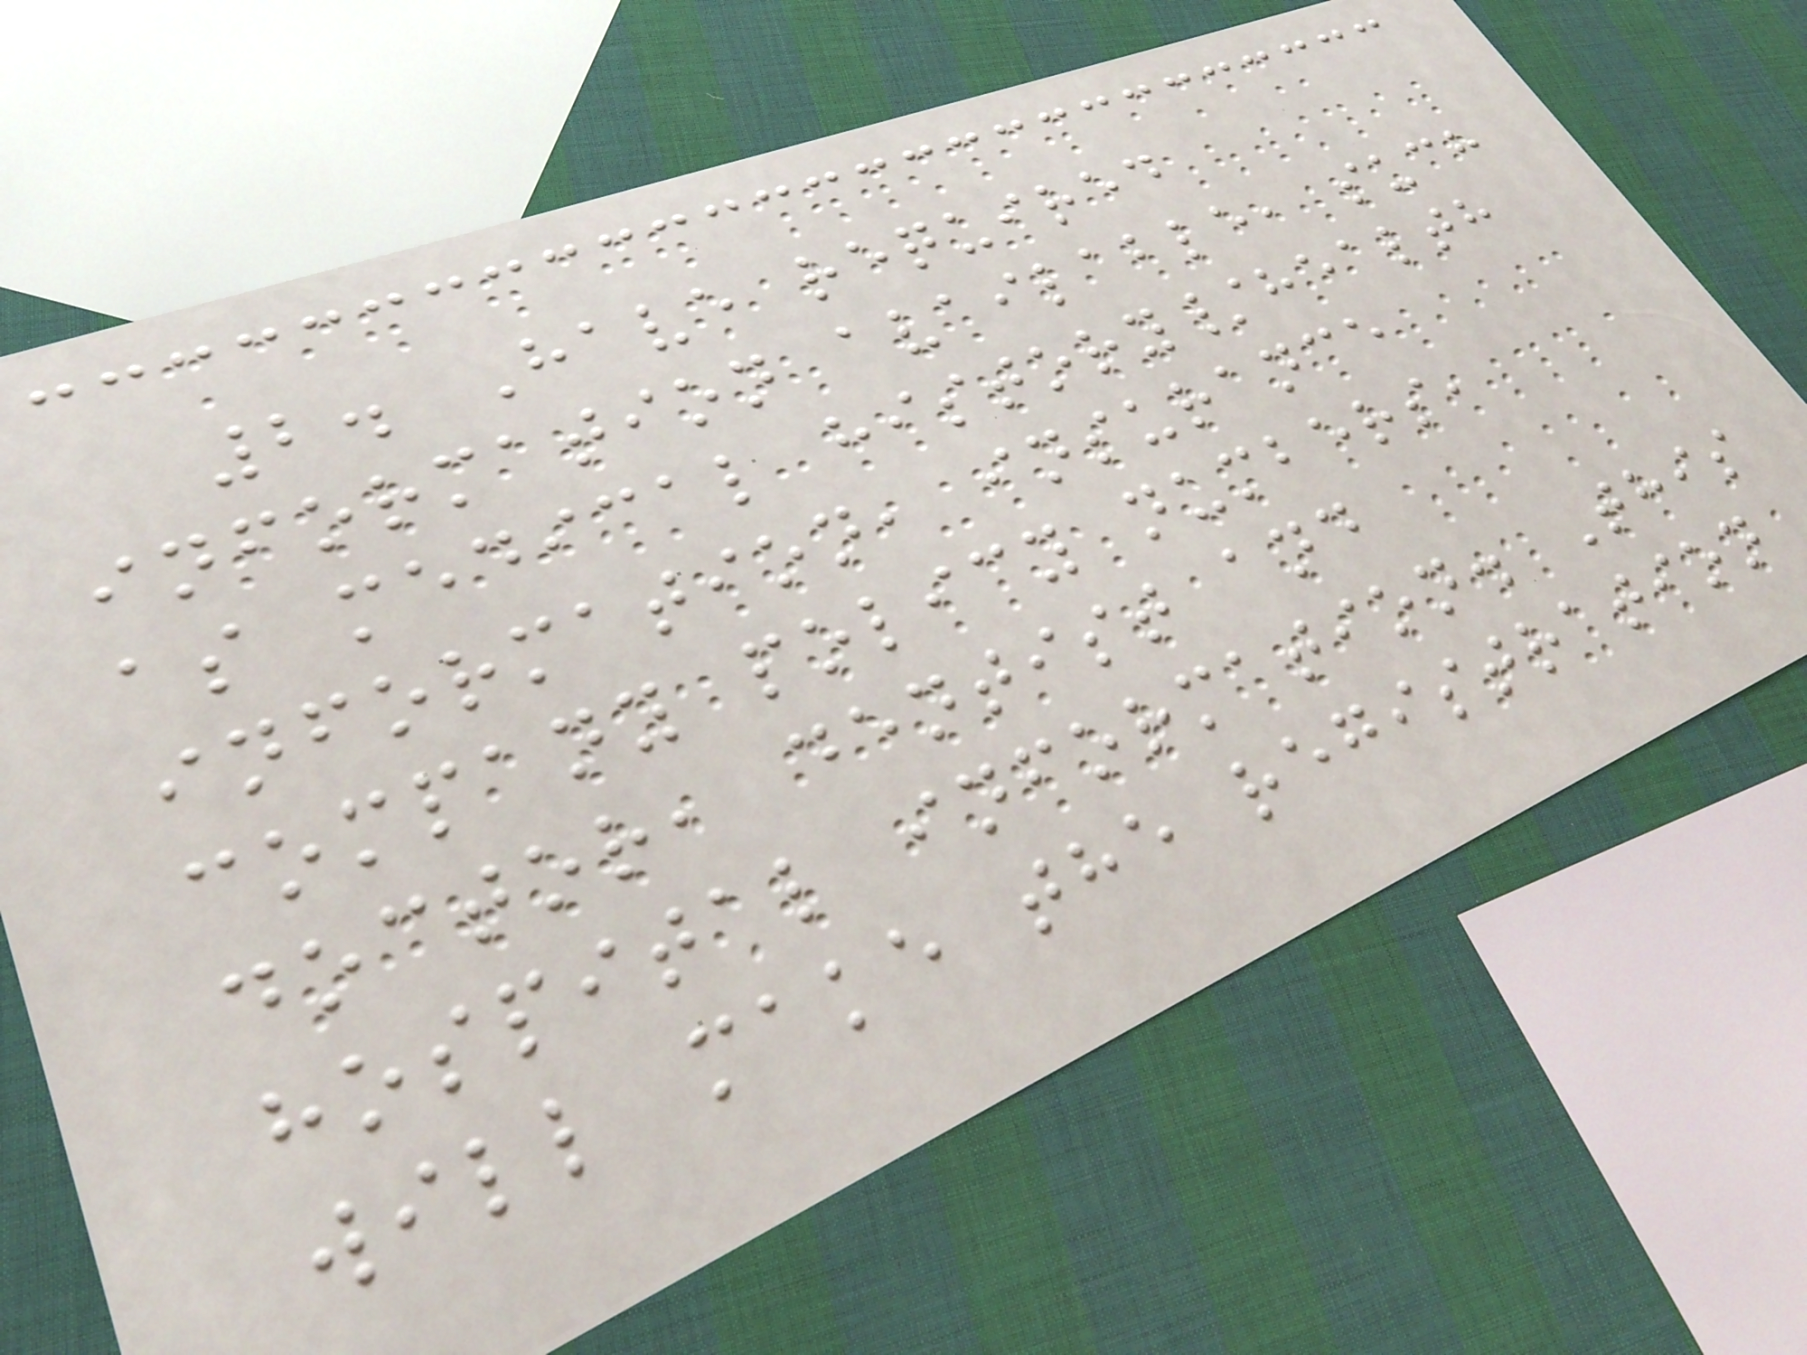2. Have required
information available, such
as medical history/health
information, insurance
company policy numbers,
doctor, dentist and
hospital information. This
will make the registration
